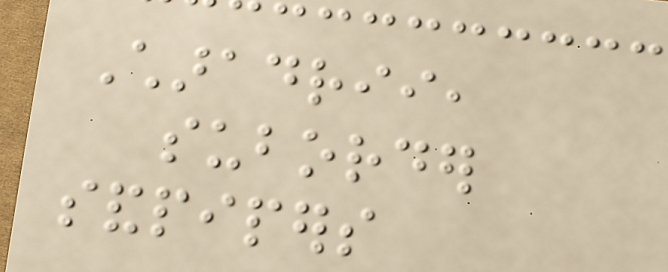Charadrii,
suborder
sandpipers
